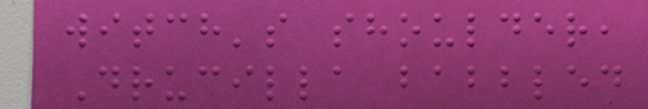witch's shoulder,
Drucilla babbled
